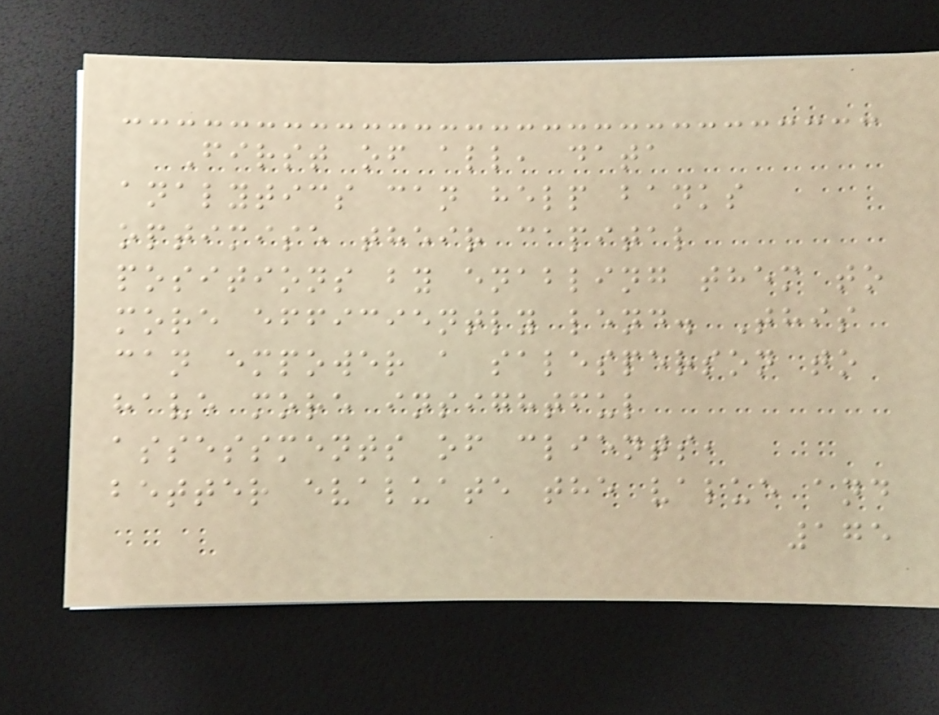First of all, data
analytics can help banks
optimise their capital
positions by enabling them to
more efficiently lend. This
can empower a salesperson to
have more insightful
assessments of clients,
better evaluate the value and
175
